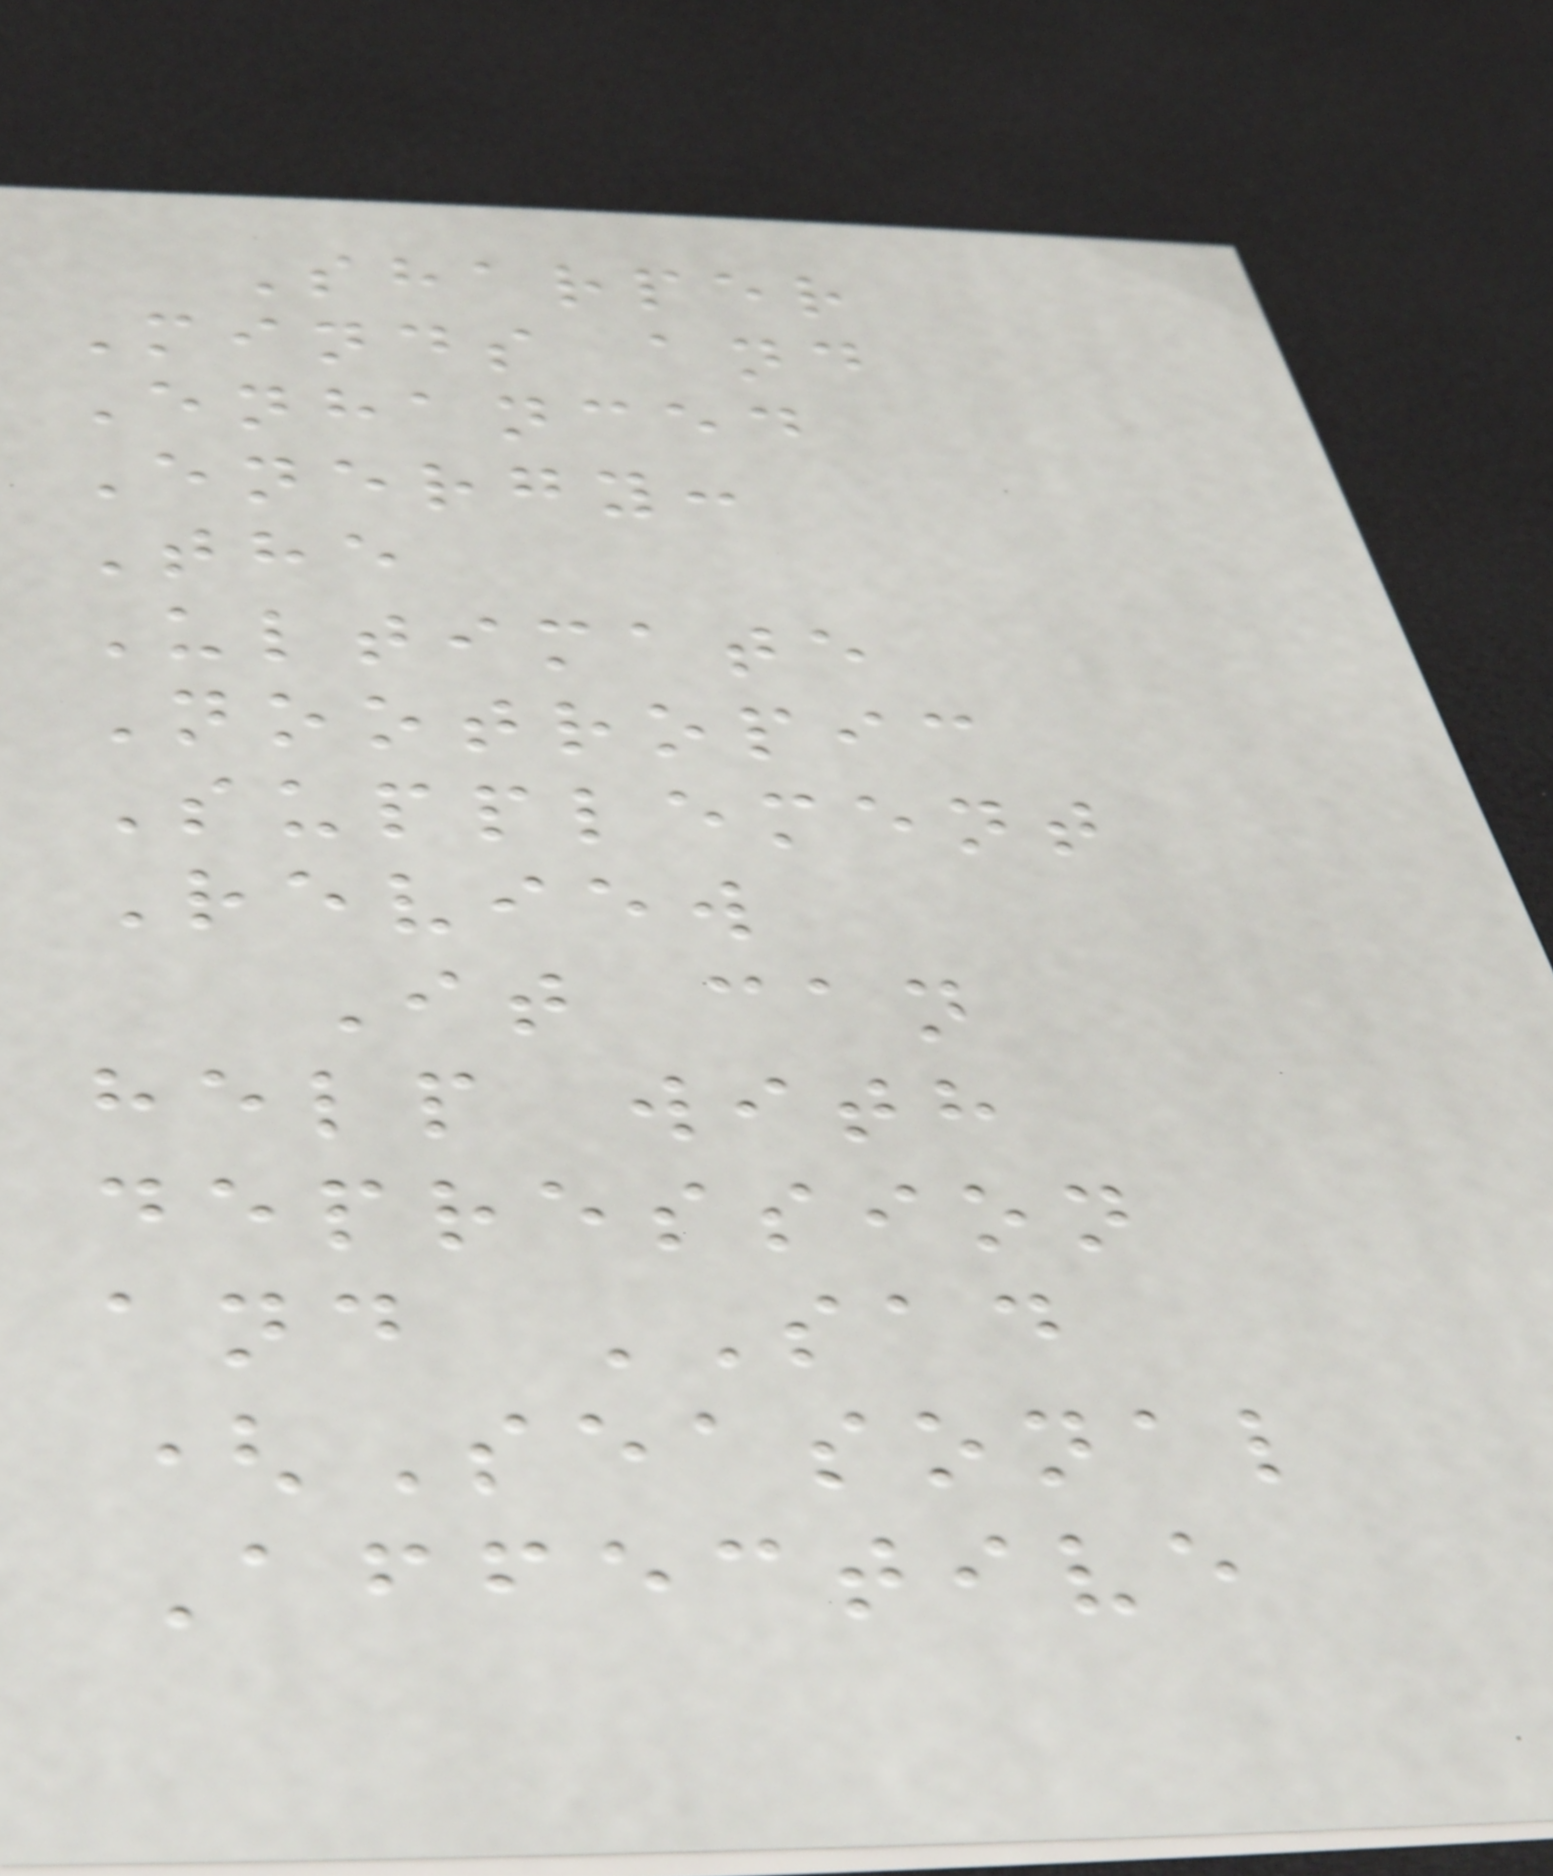Sharper
Minds and
Enhanced
Energy:
The
Ultimate
Nootropic
Supplement
Review
It can
help with
depression
and SAD
(Seasonal
Affective
